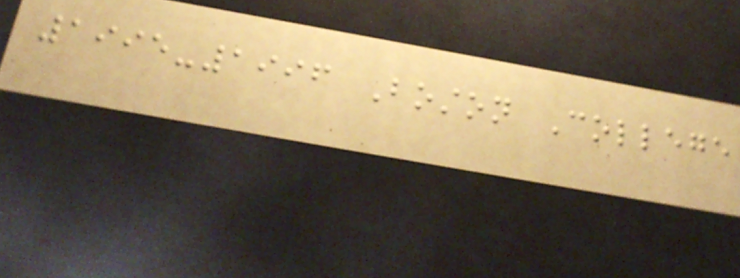1995-1996 Boston College
